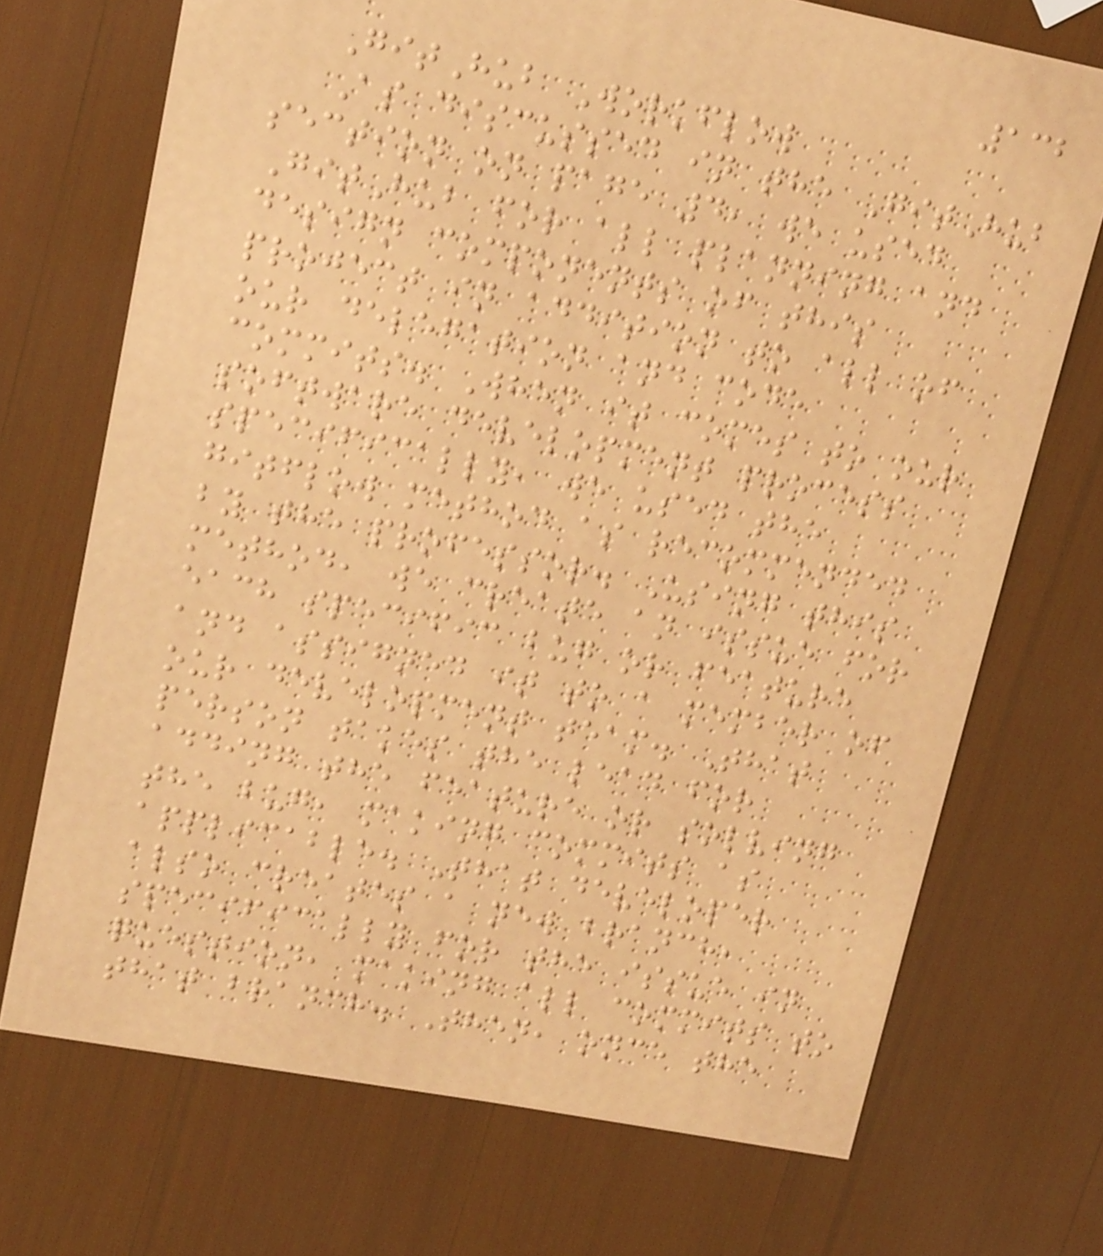132
GitHub Workflow
As discussed in the GitHub
section on page 4, we used
GitHub for all planning and
design components of this
project in addition to all of
our delegation and code
commits. When it comes to our
software development process
specifically, we used the
gitflow method as recommended
by the professor. Using this
method, we create an issue for
each specific bug or feature
and assigned it to a member of
our development team. That
person takes the lead for
adding the feature or solving
the bug, making commits as
applicable. That developer
also creates a new branch,
specifically for the issue in
question, making all commits to
that branch. Then, once the
